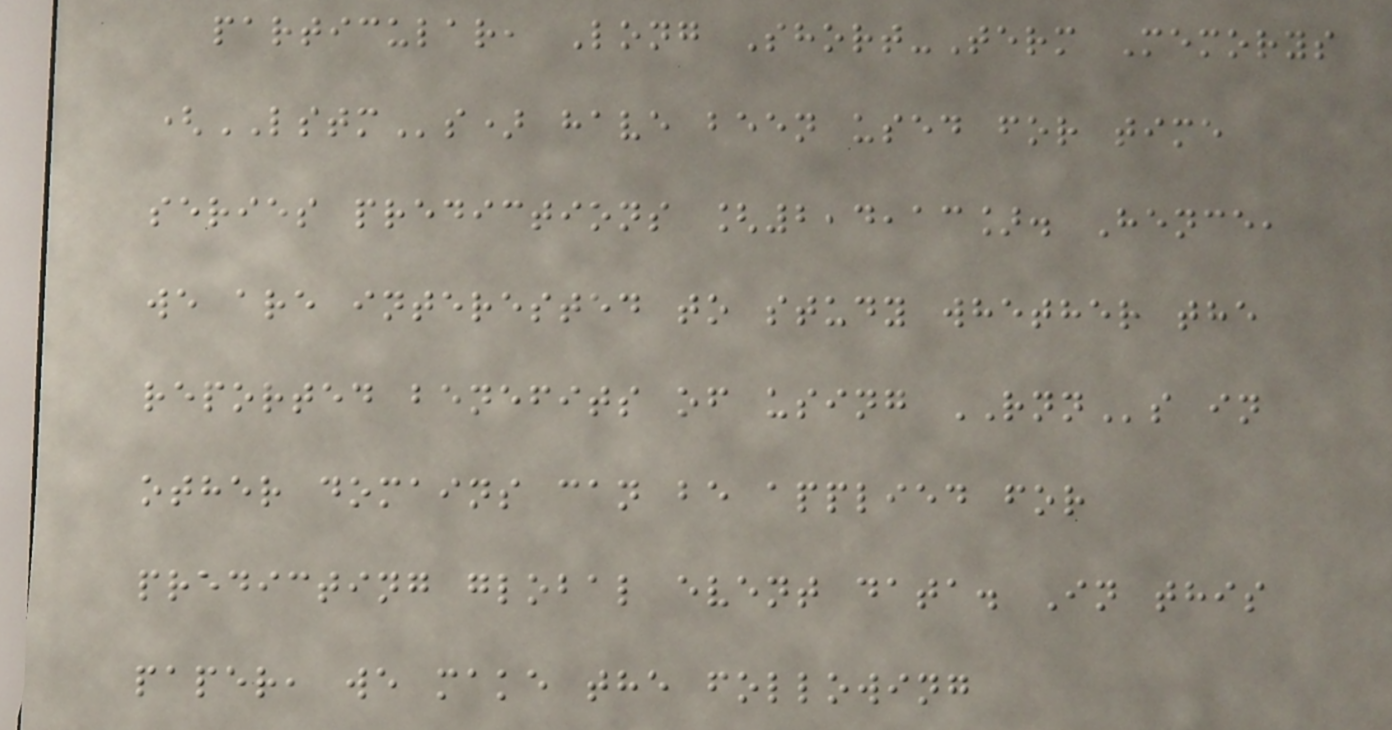particular, Long Short-Term Memorys
(LSTMs) have been used for time
series predictions [2,4,13]. Hence,
we are interested to study whether the
reported benefits of using RNNs in
other domains can be applied for
predicting global event data. In this
paper, we make the following
